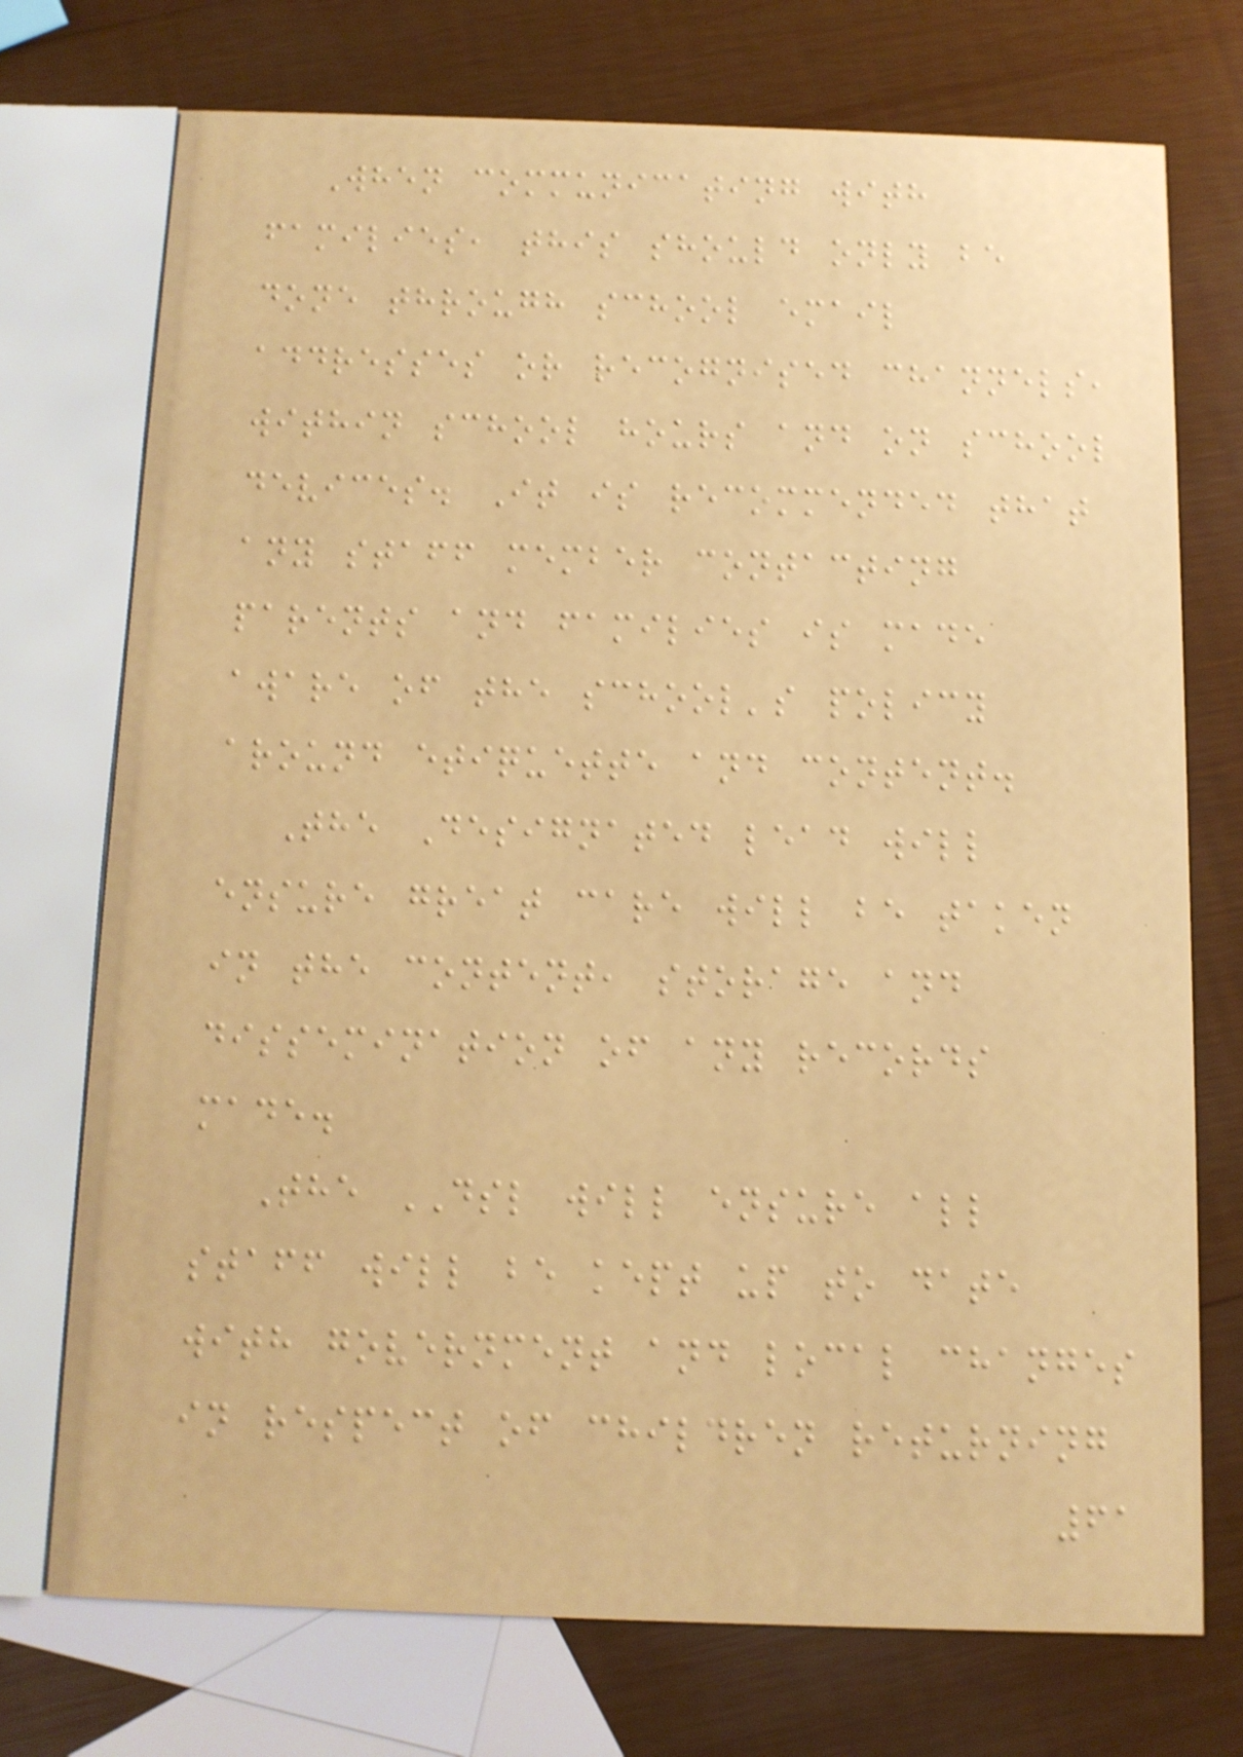When communicating with
families, this should only be
done through school email
addresses or recognised channels,
within school hours and on school
devices. It is recommended that
any staff member contacting
parents and families is made
aware of the school's policy
around etiquette and content.
The Designated lead will
ensure great care will be taken
in the content, storage and
dissemination of any records
made.
The DSL will ensure all
staff will be kept up to date
with government and local changes
in respect of children returning
61
